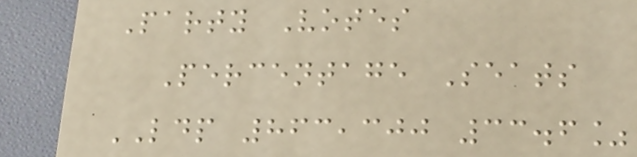Party Votes
Percentage Seats
LDP 863,300 33.6%
